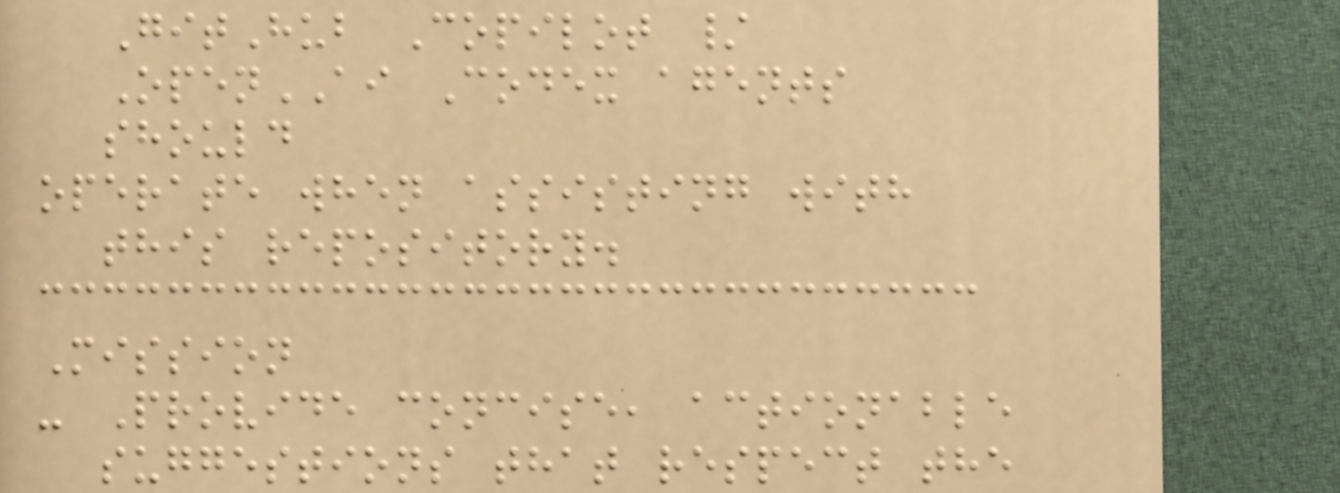GitHub Copilot /
OpenAI Codex agents
should
operate when assisting with
this repository.
Mission
- Provide concise, actionable
suggestions that respect the
